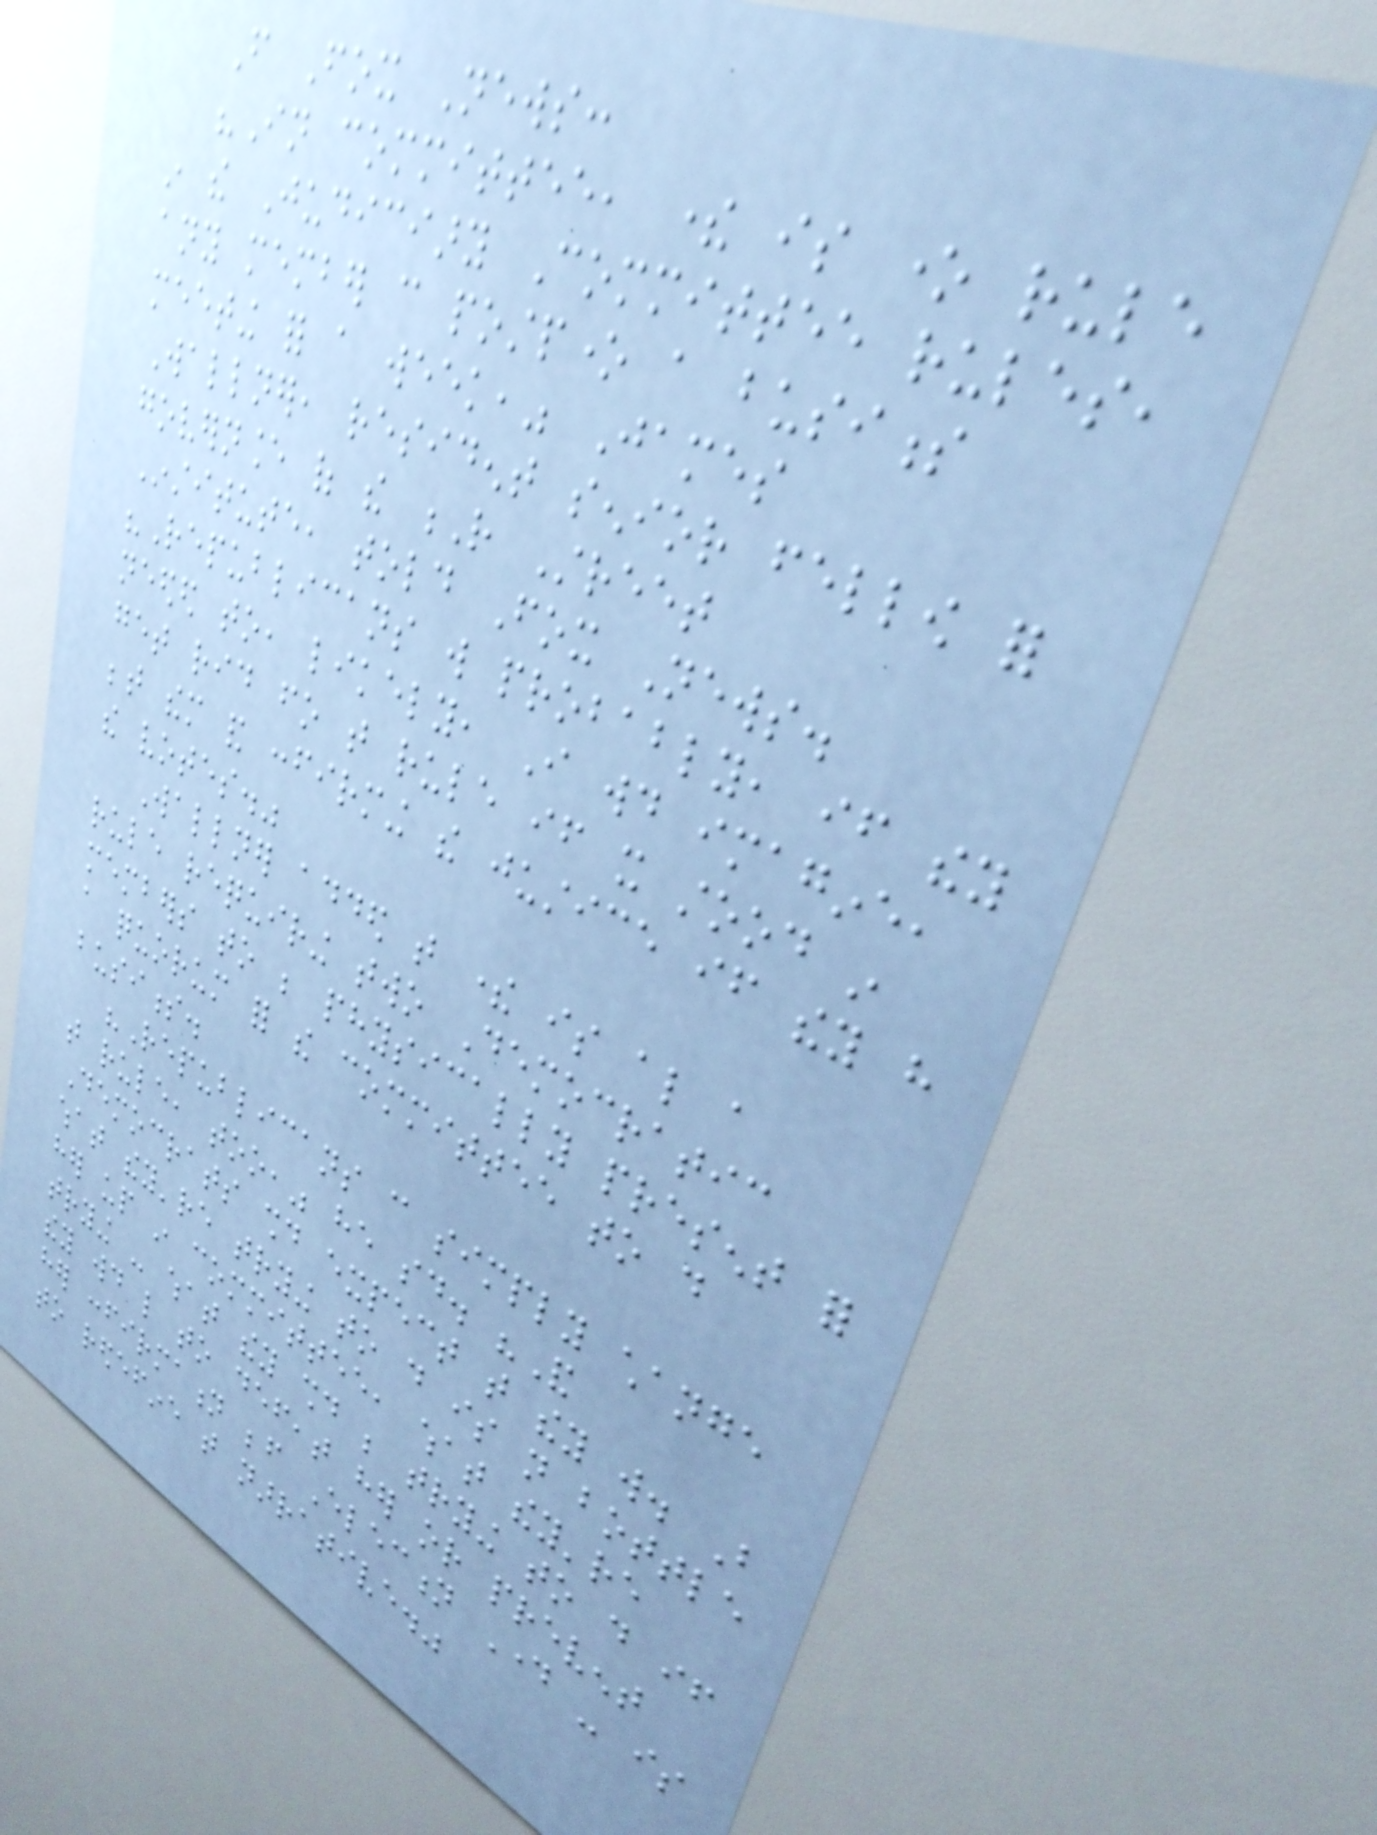From Fox News:
"In committee, there is one rule
in the Judiciary Committee rules,
any member can postpone a business
meeting for a week," James
Wallner, resident senior fellow for
governance of the R Street
Institute, told Fox News.
"Republicans will probably, if they
needed to, likely, I would imagine,
get rid fo that rule if it stood in
between them and confirming the justice if they have
the votes."
Wallner added that there is also a
rule requiring two Democratic
members to be physically present for
a quorum for the committee to do
business.
"Republicans can simply change
that rule, too," he said. "And
Democrats should expect that they will. But
what they're trying to do is not bottle
her up in committee, what they're
trying - what they should be trying to do if
they would like to defeat her or prevent
her confirmation before Election Day - is
to redefine that narrative."
